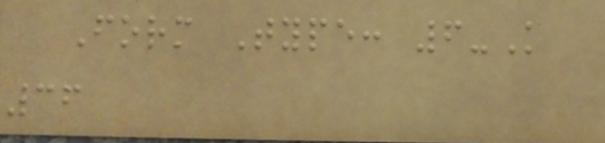Form Type: 6-K
36
